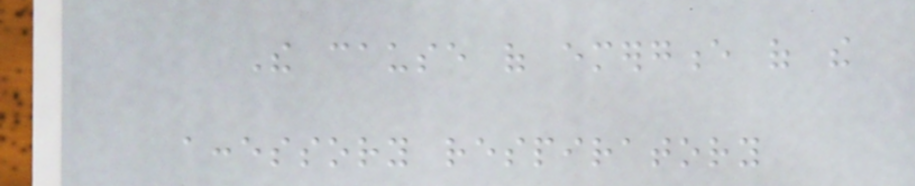The cause of emergence of the
accessory respiratory
